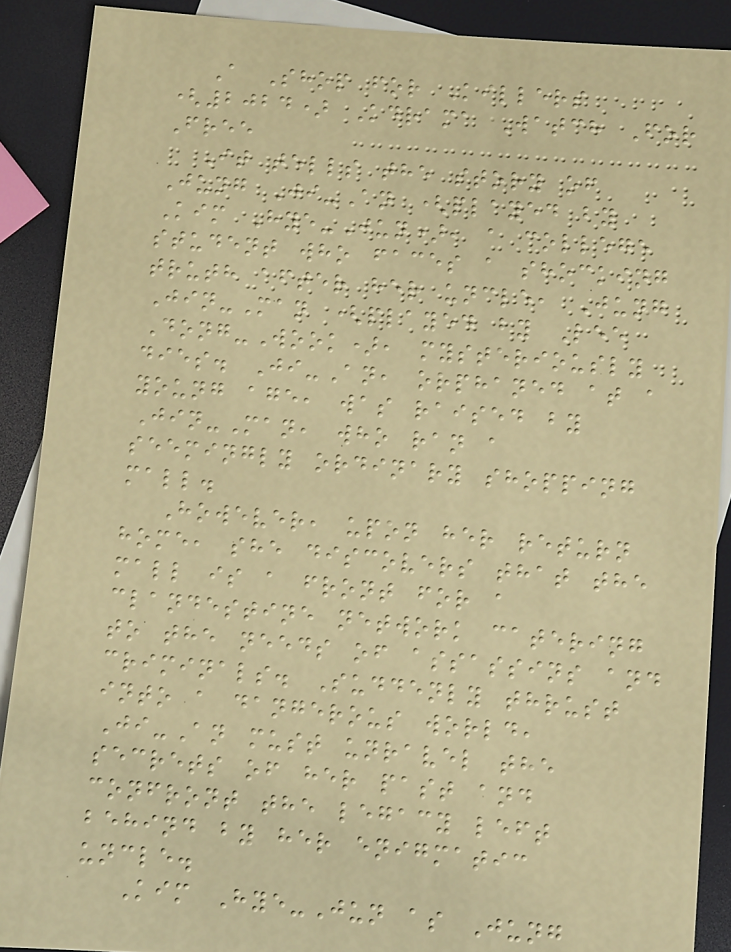A Shop for Killers
(2024) Kdrama Watch For
Free
It tells the story of
Jung Ji-An (played by
Kim Hye-Jun), a college
student who faces a shocking
truth after her uncle, Jung
Jin-Man (played by Lee
Dong-Wook), mysteriously
dies. Ji-An, orphaned at a
young age, was raised by
Jin-Man, who ran a
seemingly ordinary shopping
mall.
However, upon her return
home, she discovers that the
mall is a front for a
clandestine network catering
to the needs of assassins and
criminals. Suddenly thrust
into a dangerous world,
Ji-An must unravel the
secrets of her past and
confront the legacy left
behind by her enigmatic
uncle.
Kim Hye-Jun as Jung
